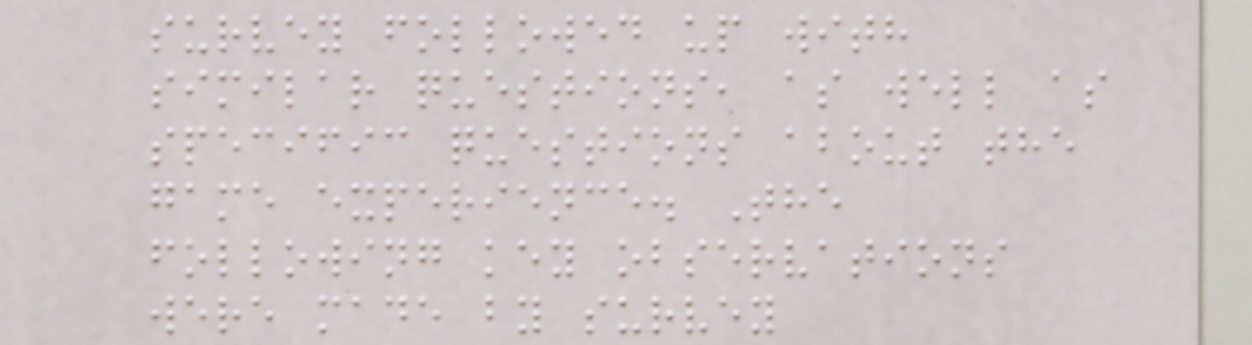survey followed up with
similar questions, as well as
specific questions about the
game experience. The
following key observations
were made by survey
